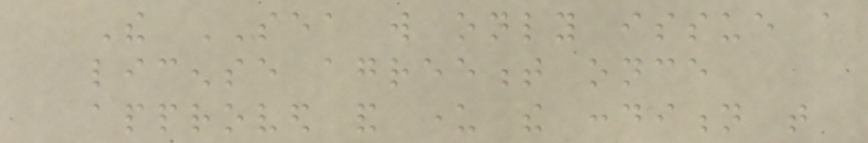The SEA will only issue a
license agreement once
approved and under the condition that
